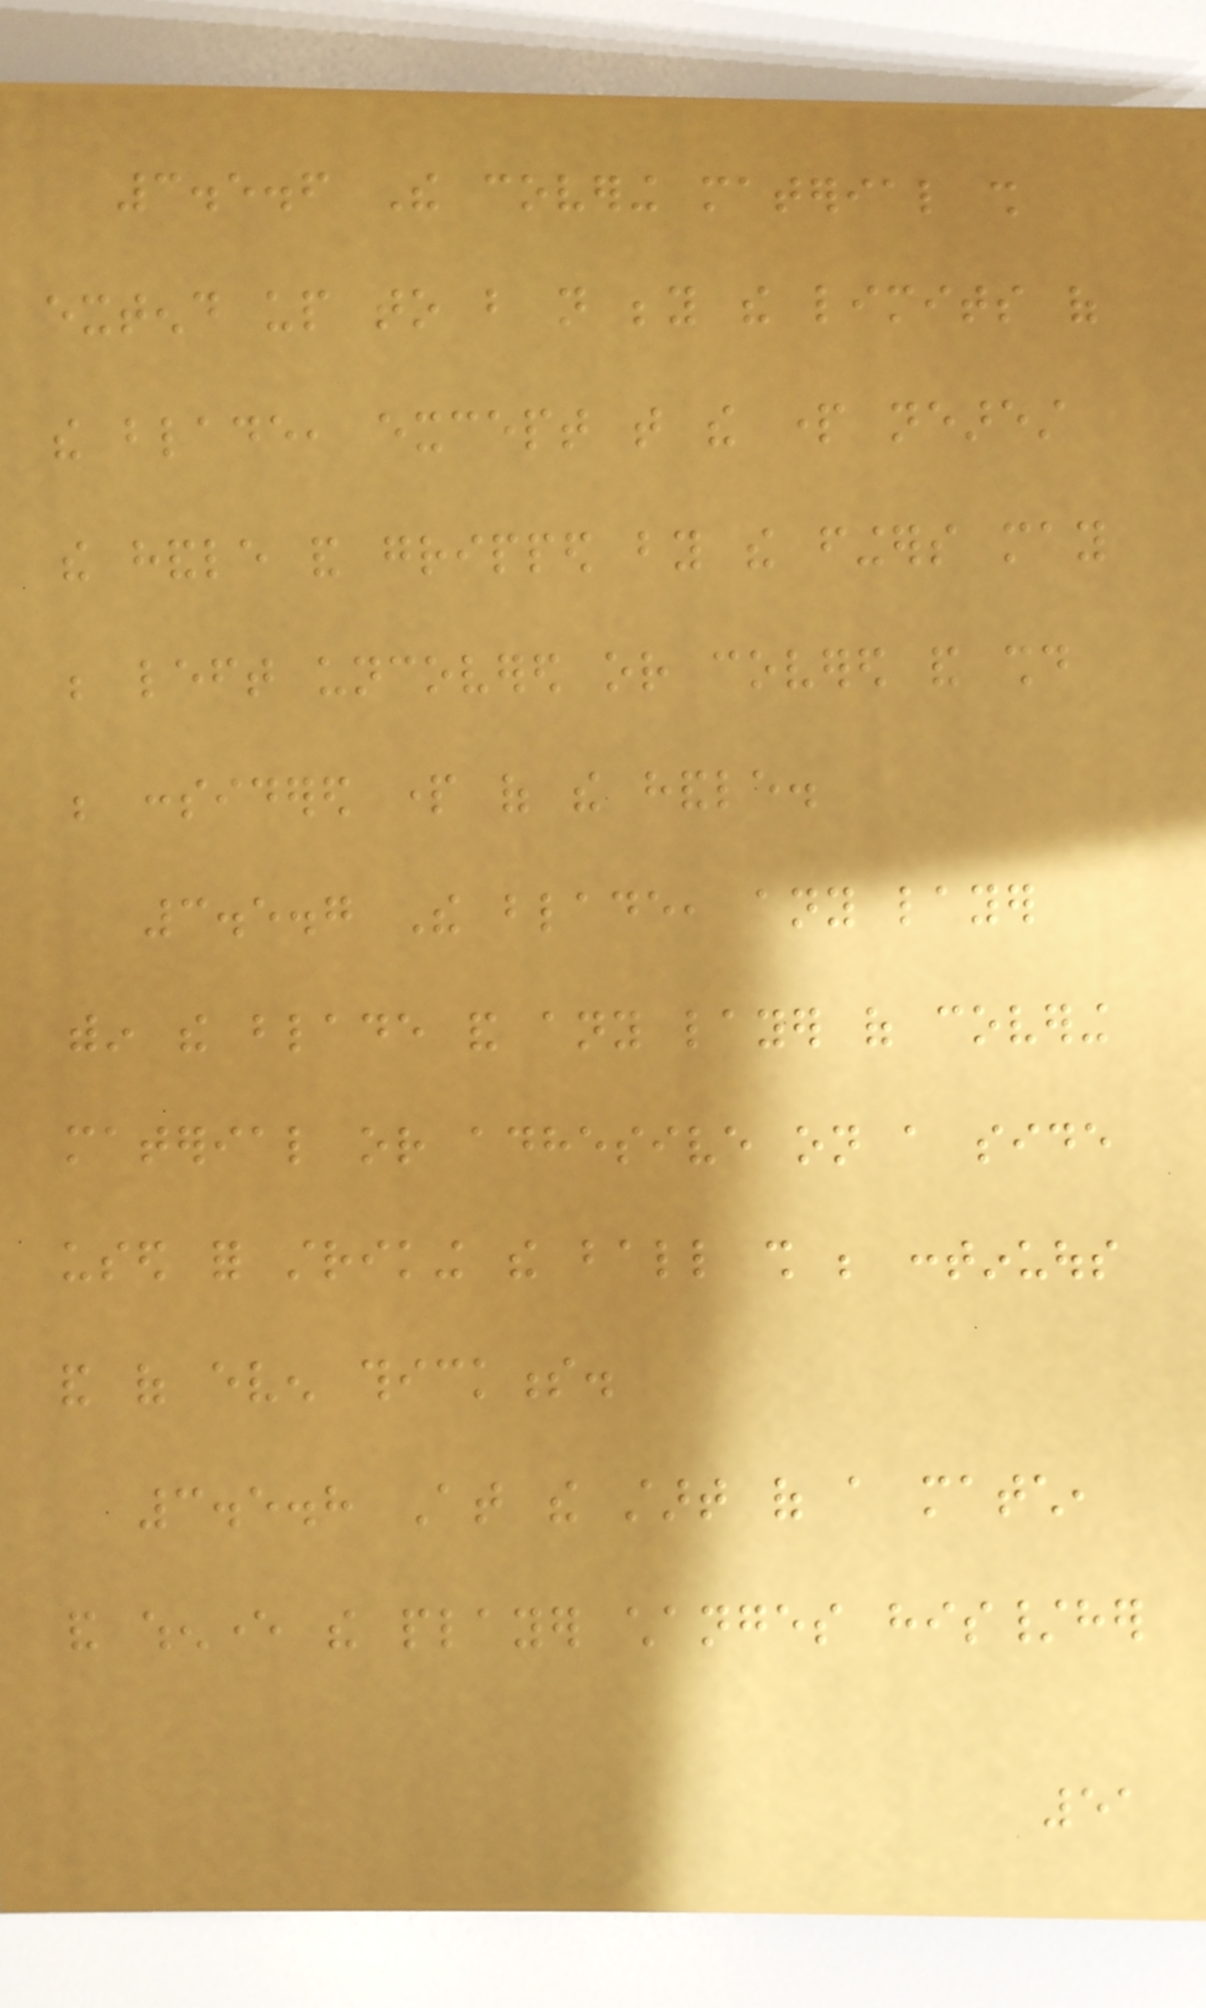3.5.6 The covering material shall
extend up to but not beyond the limits of
the blade, except that the part nearest
the handle and gripped by the fingers may
be left uncovered or covered and should
be considered part of the handle.
3.5.7 The blade, any layer
within the blade and any layer of covering
material or adhesive on a side
used for striking the ball shall be continuous
and of even thickness.
3.5.8 At the start of a match,
and whenever the player changes his/her
51
